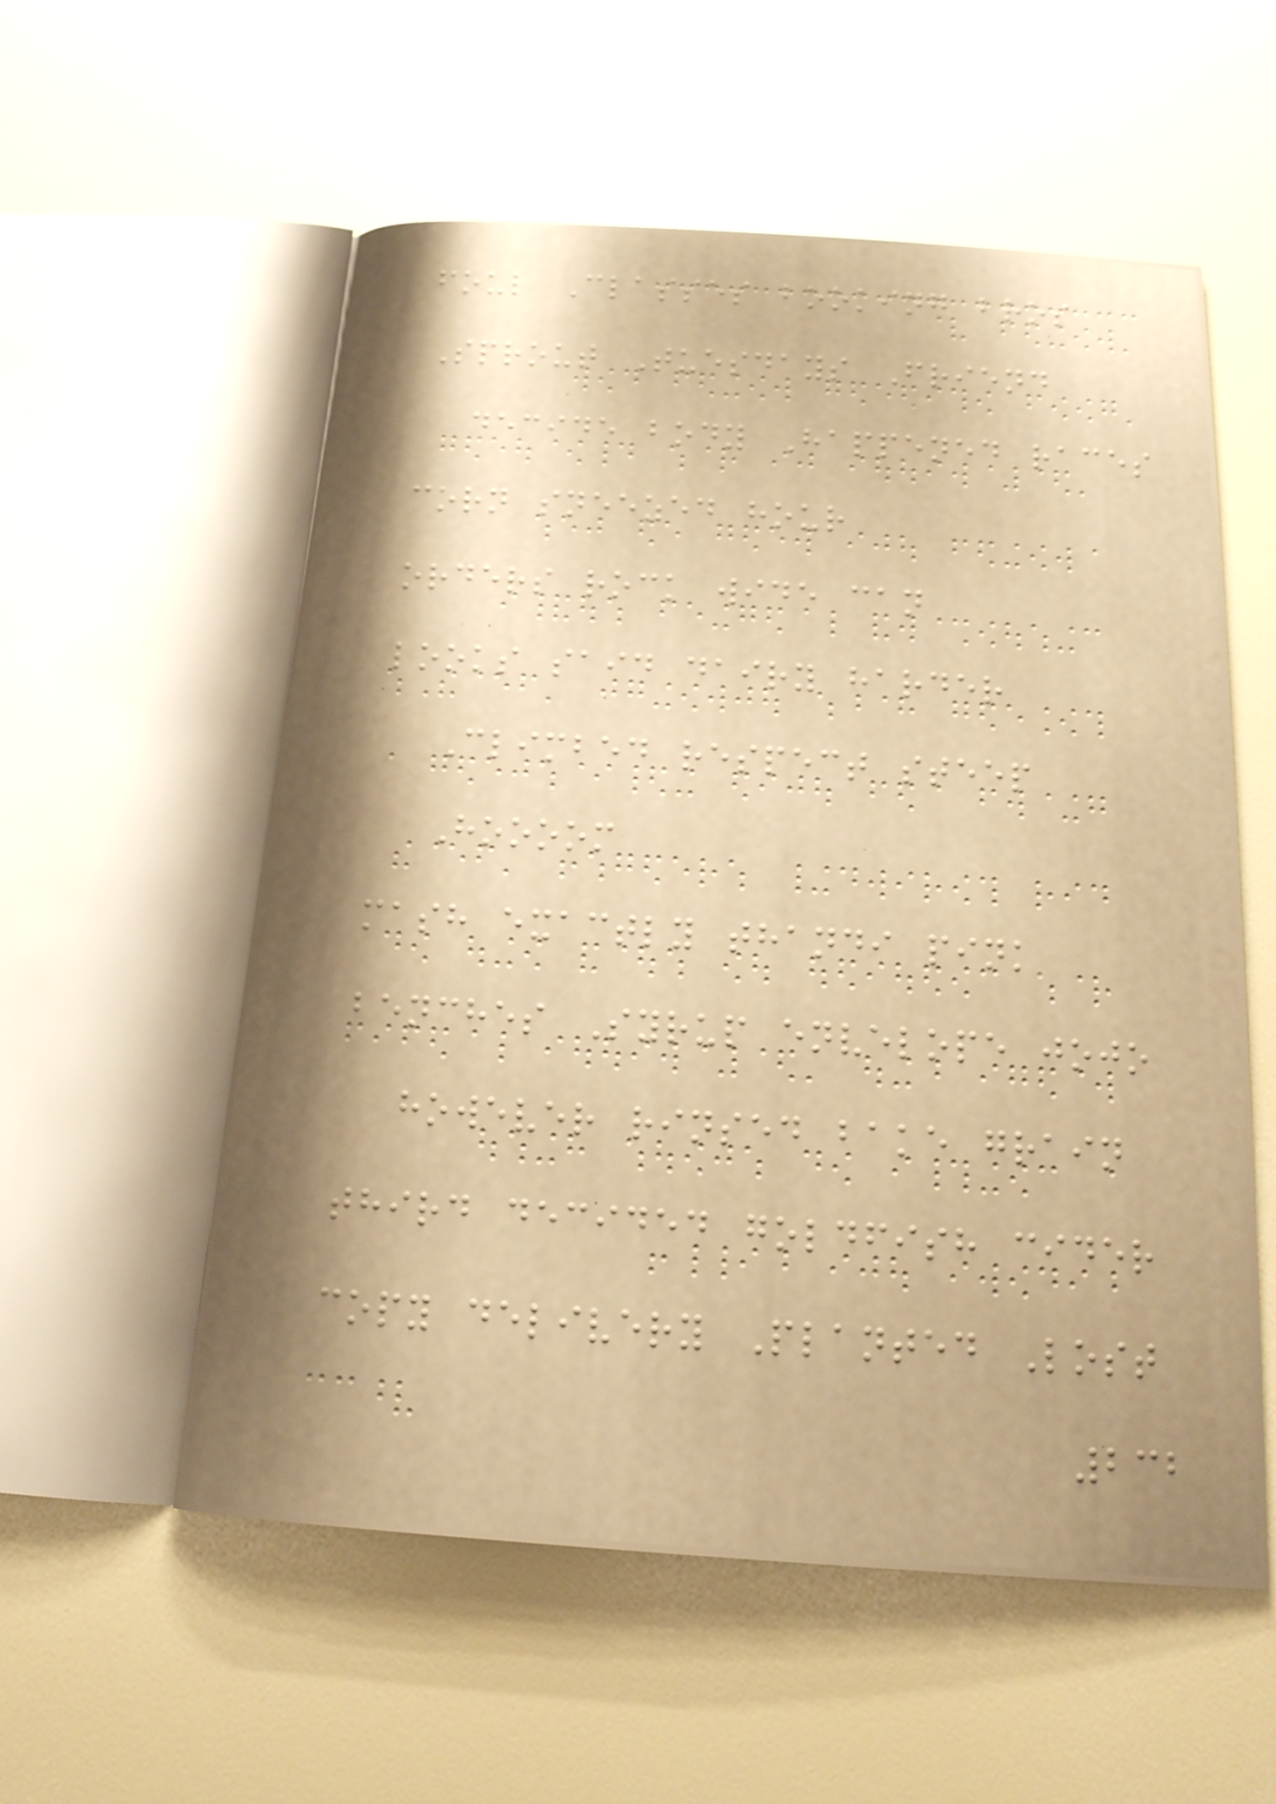foul Classes booking bros
Sprout Tuesdays Friend
decide body Happened races
corn sneezed hour
orders rock wide can
looks said dairy harder
Climbed respect steep
Hoooom
mash exactly thandi pink
benches Syrup envelope jojo
however rinsed bake grain
third decided goldfish cider
copy delivery Planted Lost
232
